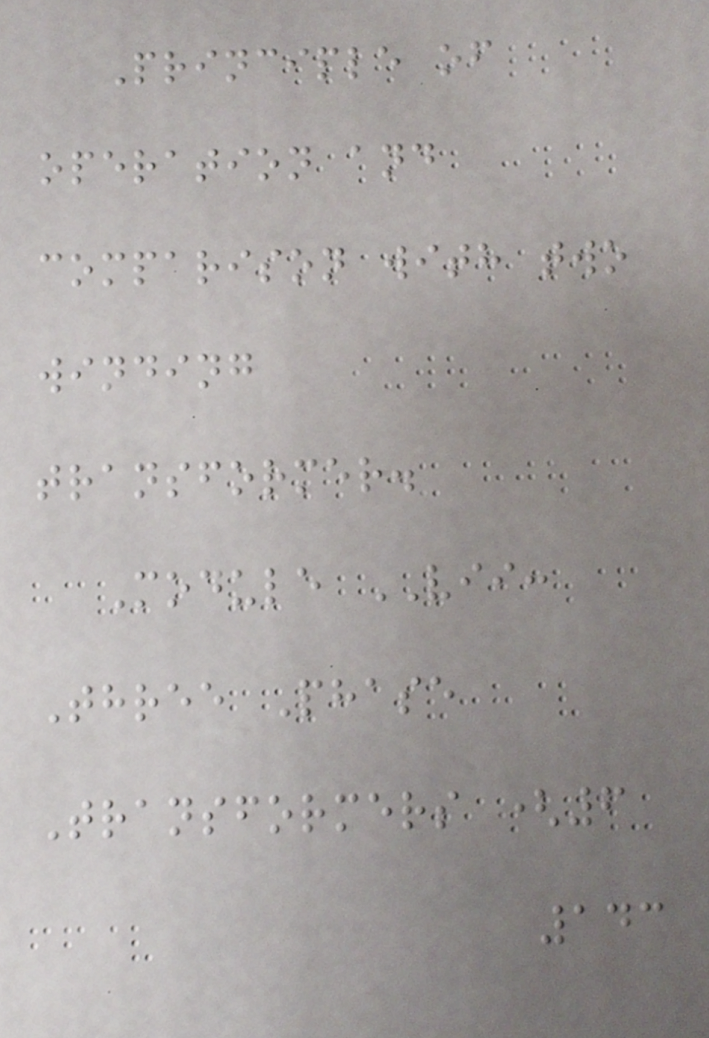Principle of
operation and
comparison with two
winding
transformer.
Module VII:
Three Phase
Transformers (6
143
